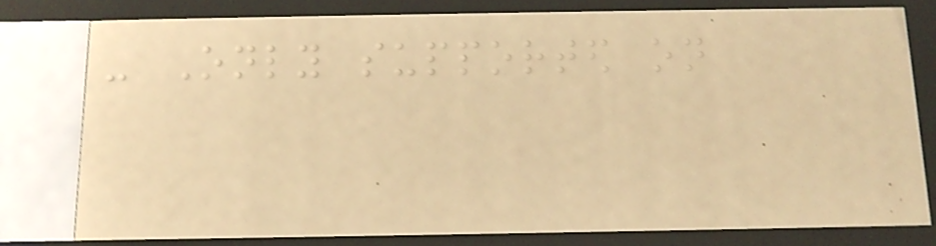- Only supported on
